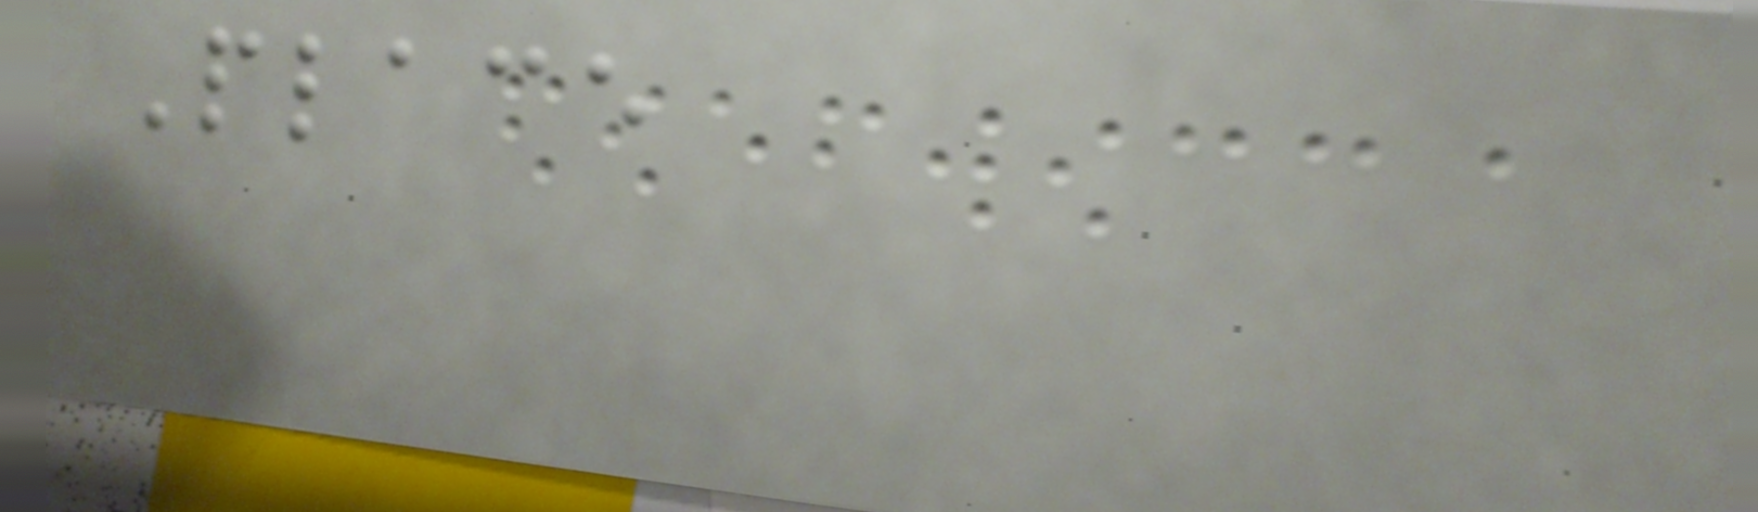Place
